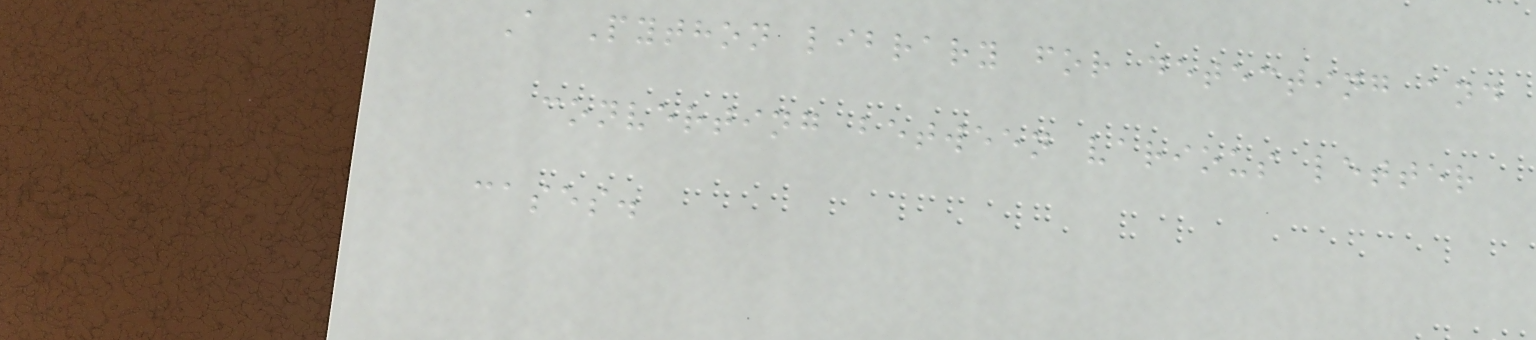A Python library for detecting and
converting between various letter
cases.
